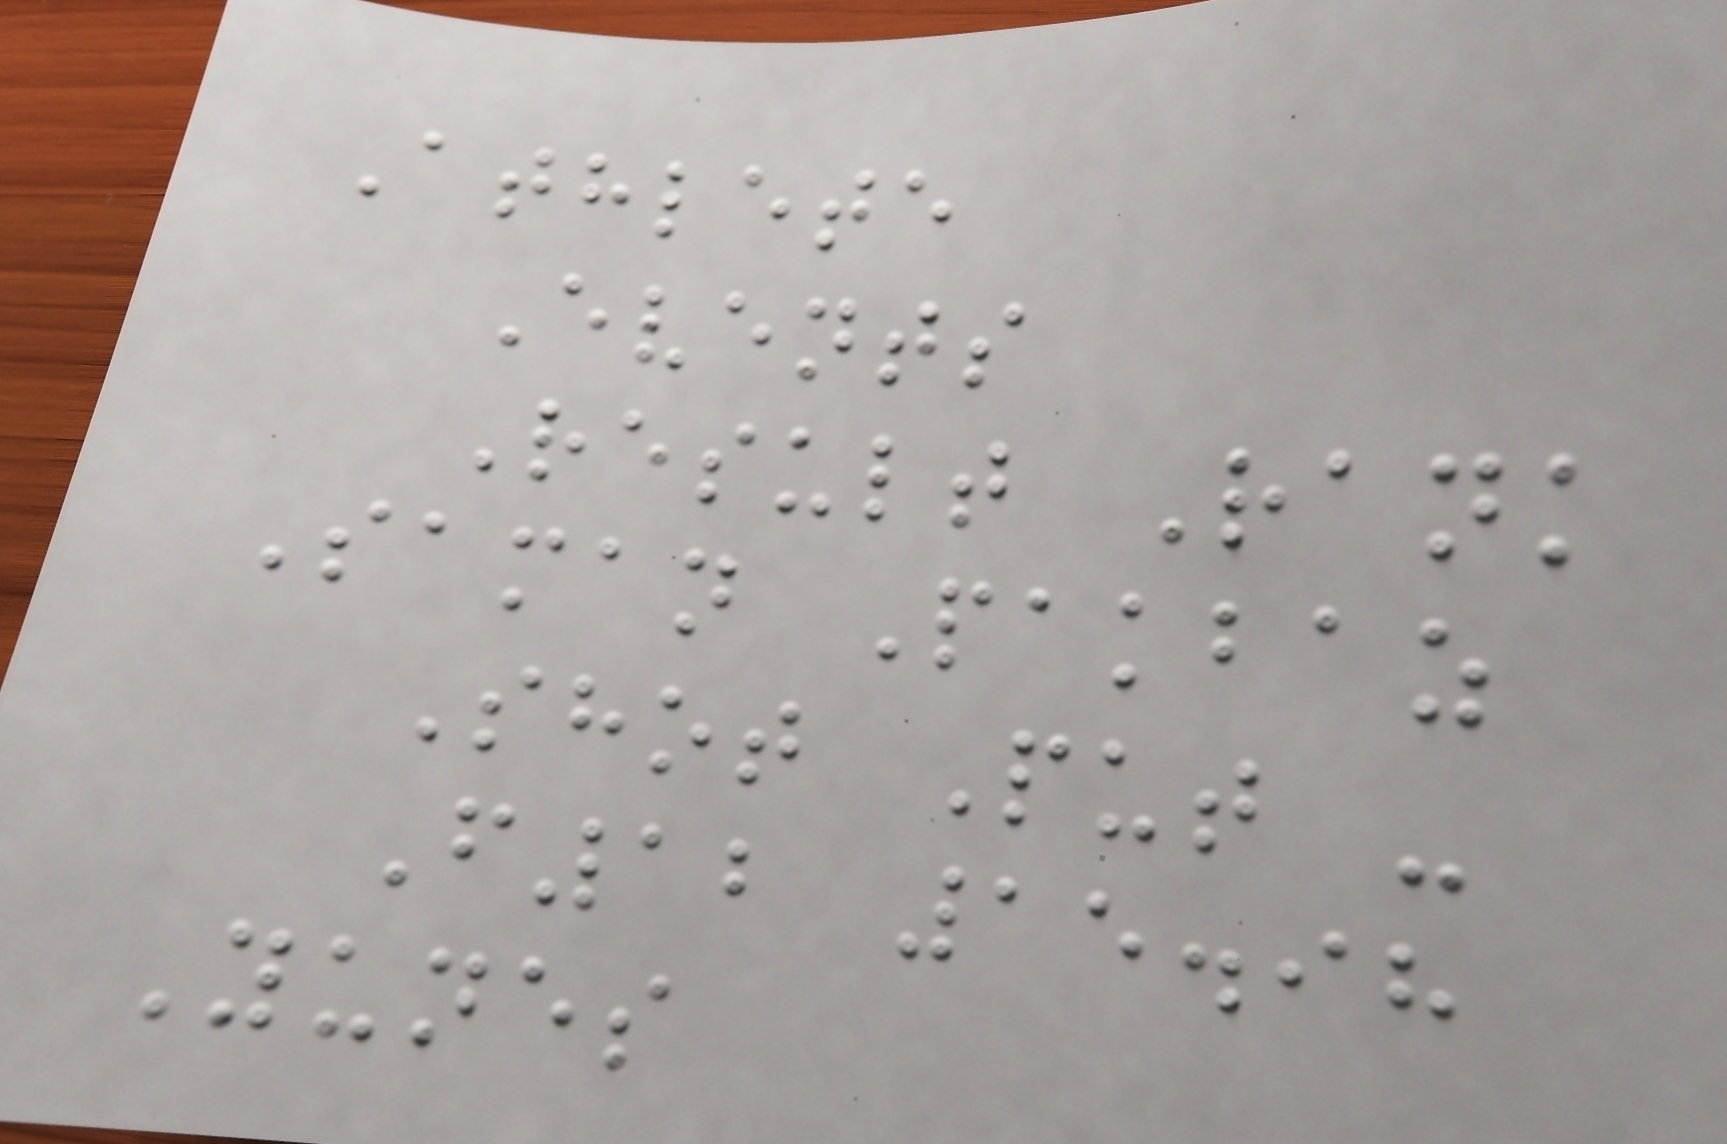Athlete
Events
Result Rank
Saman Pakbaz
Shot Put -
F12 15.98
Yunes
